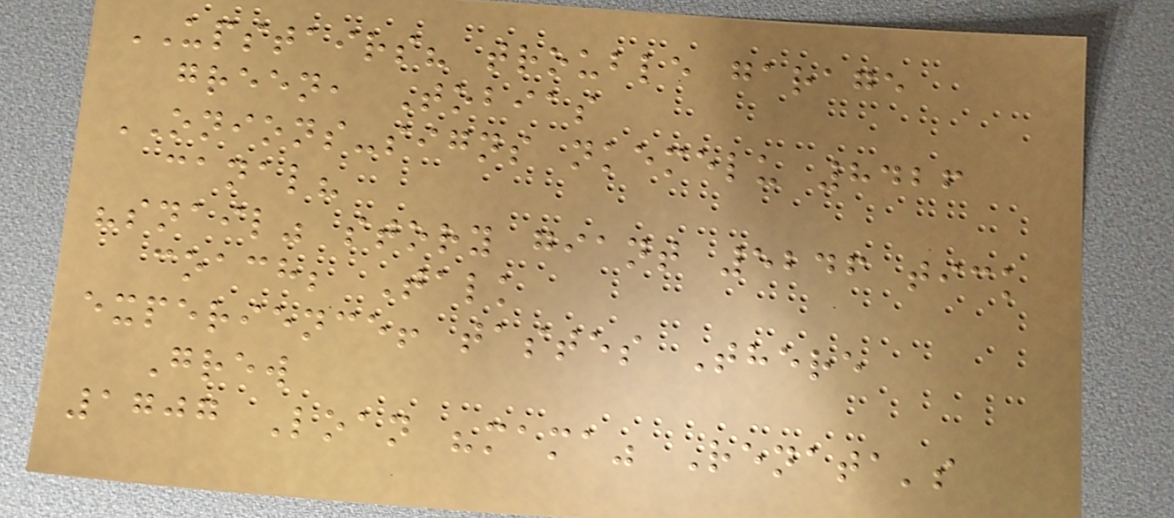UPSTAIRS? trouble garage
green, Tobias
ONIONS-signs nkemelu 8426
canal?
"snail" story giant 5246 tick
coach; Talk
experience! tastes There
Grew
1707 Loan "mama" Renata's
